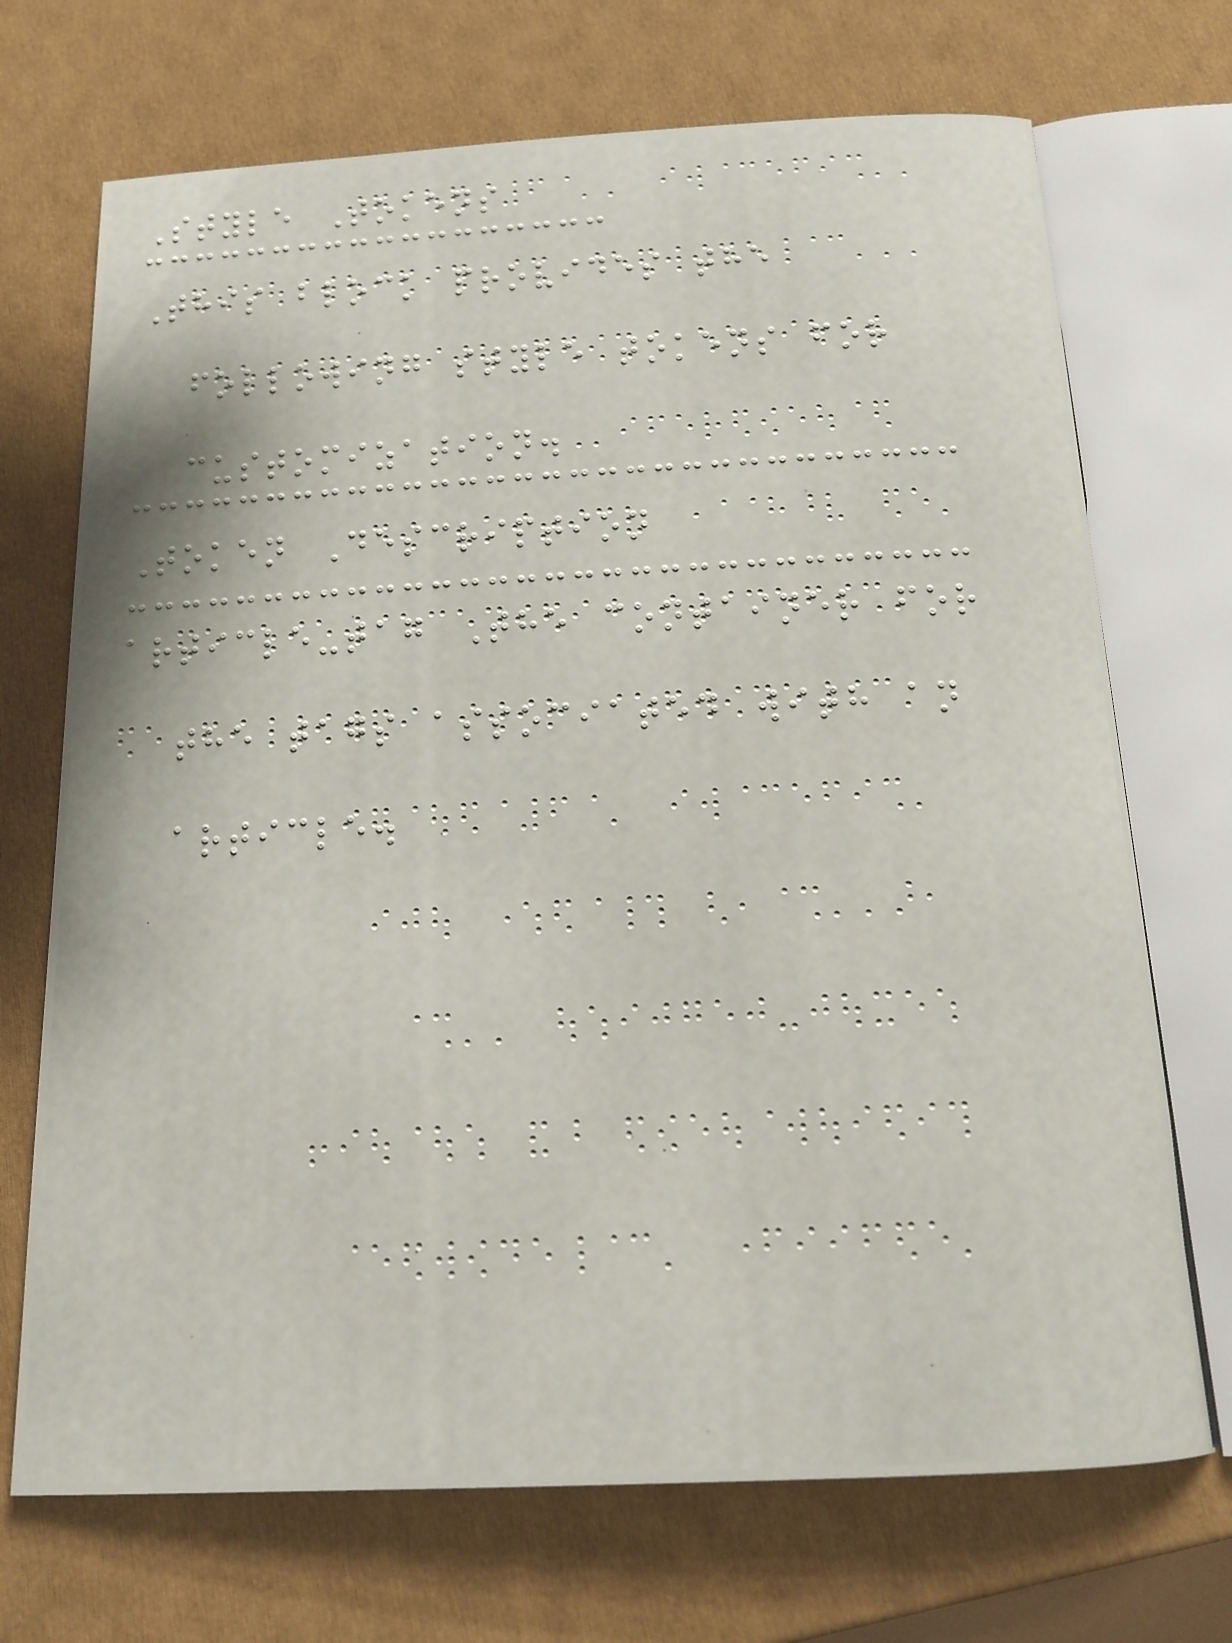Style Tokens
This block provides the
following style tokens for
customization.
Token Description
article-tag The container for
the tags associated with an
article.
